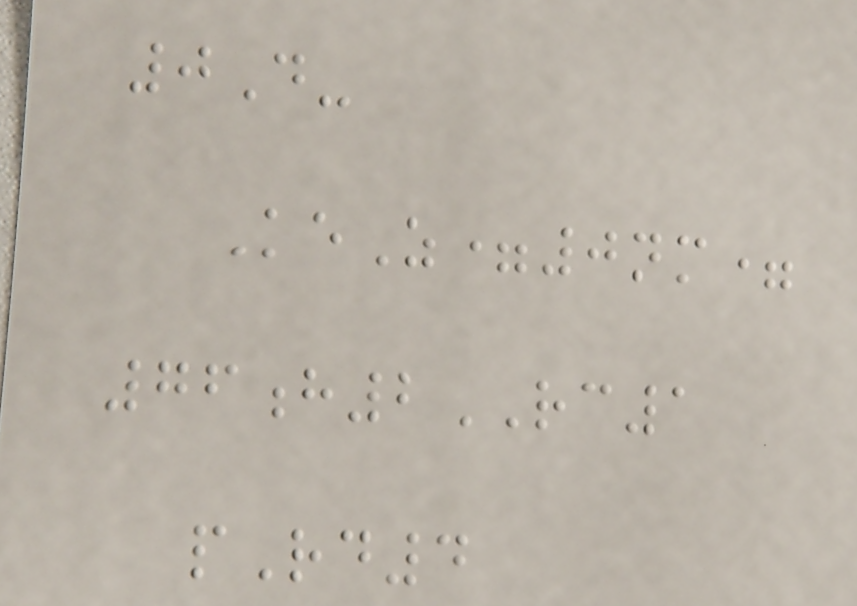0D-
KeZ=0nm=
76h2RC1
pRd4
